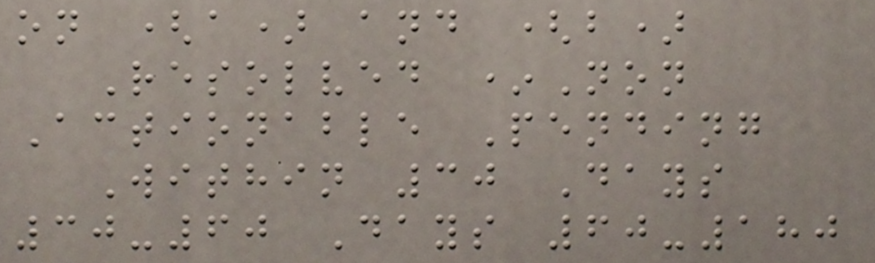on (a) and (b)
Resolved *Non
Actionable Pending
Within 30 Days
30-60 Days 60-180
